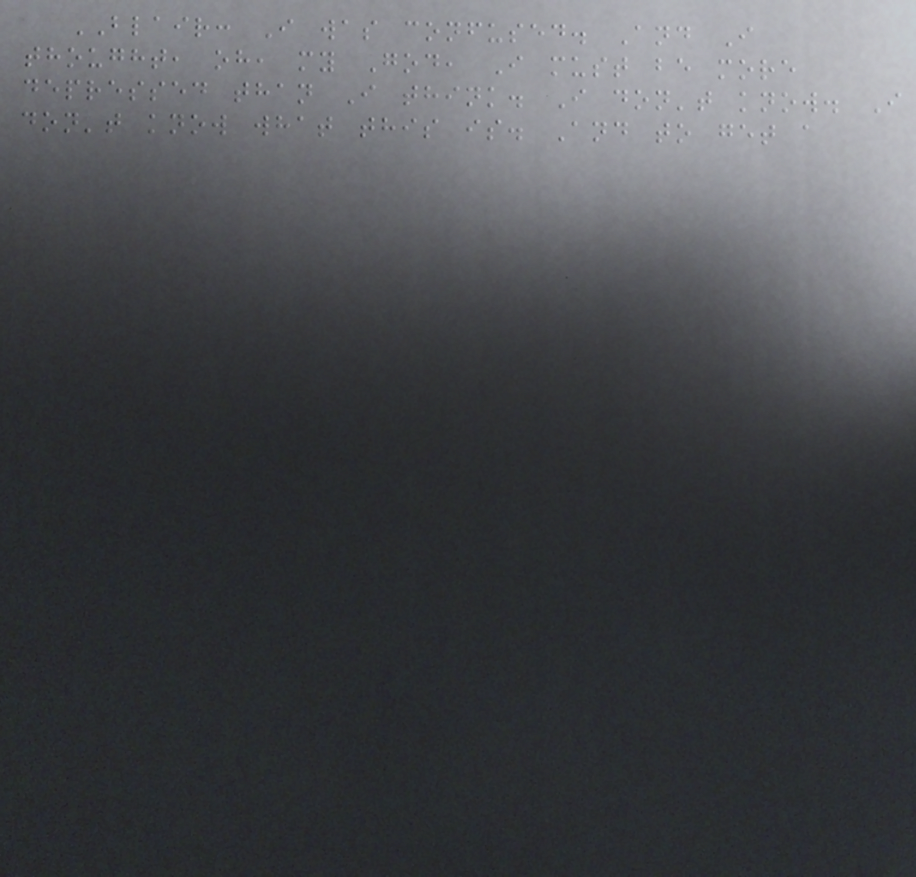BLAIR: I was confused. And I
thought, oh, my God, I must be more
depressed than I think. I don't know. I
don't know what this is. And to get a
